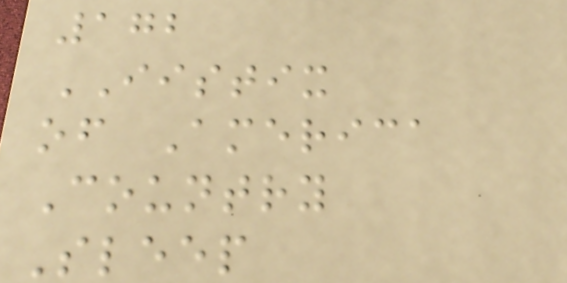172
IISTIX
of America
Country
Sleep
